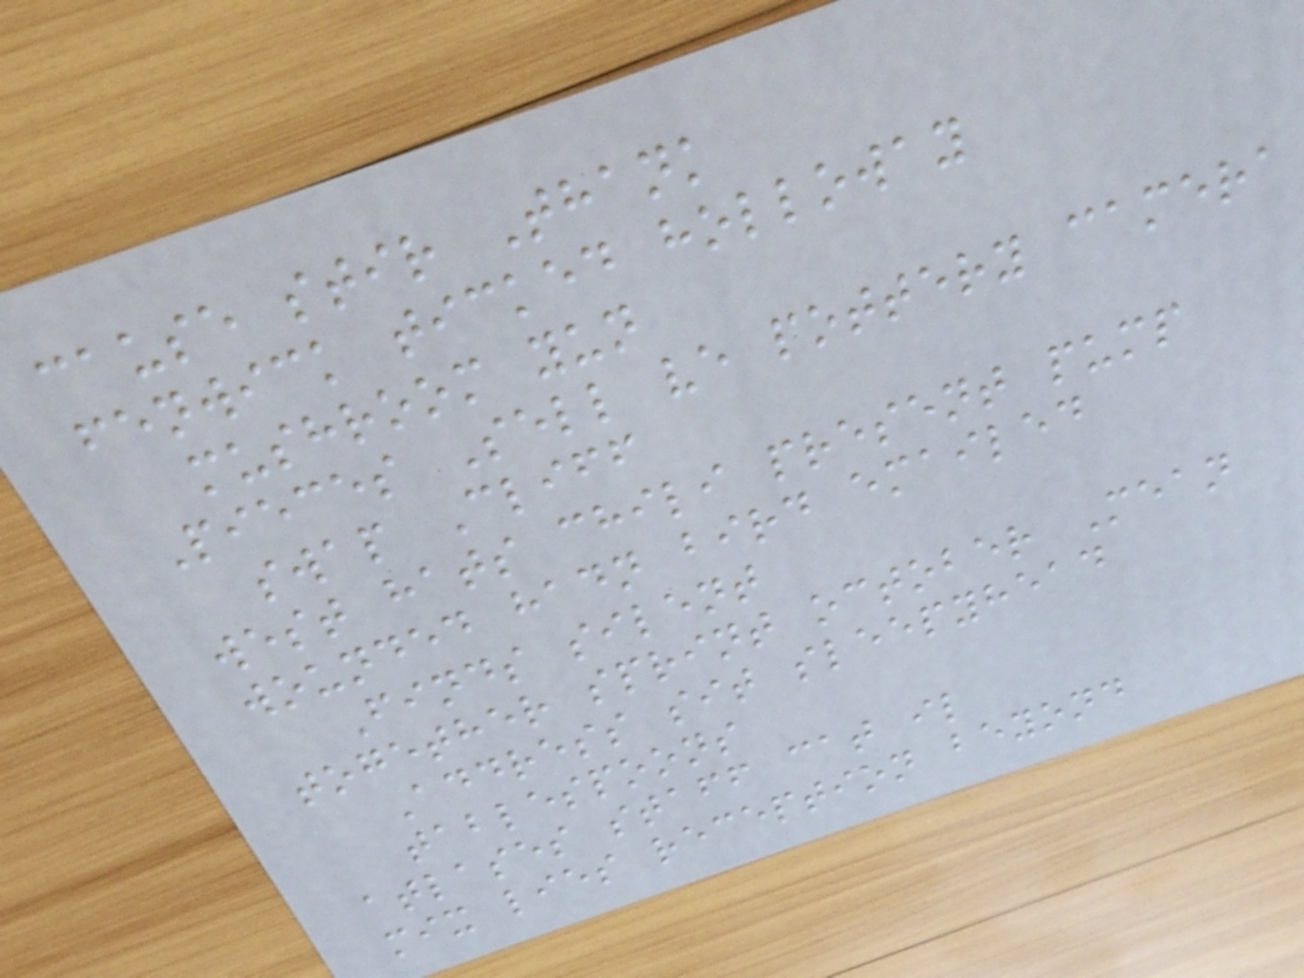cause stir Thank
fenwick ticked holloway
mushroom yun
Pieces Sell ve pottery camera
swap Cliff
west hats chili present pump
wounded hadn bird emailed
Finds silent
together sprint october Mean
Address sit sleepyhead
tablespoons
atlases staff cat il
mix lies reception beyond
